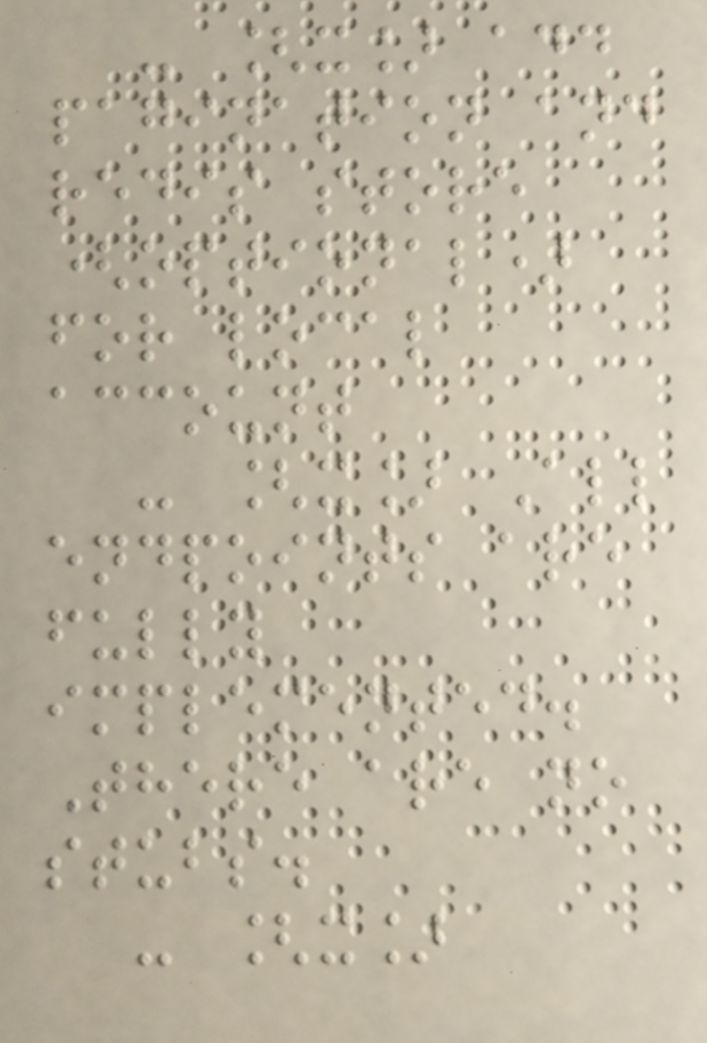- [x] add
pagination and
redis store
(optional)
for local
account
- [x] All
endpoints are
fully
implemented.
There are no
stubs.
- [x]
